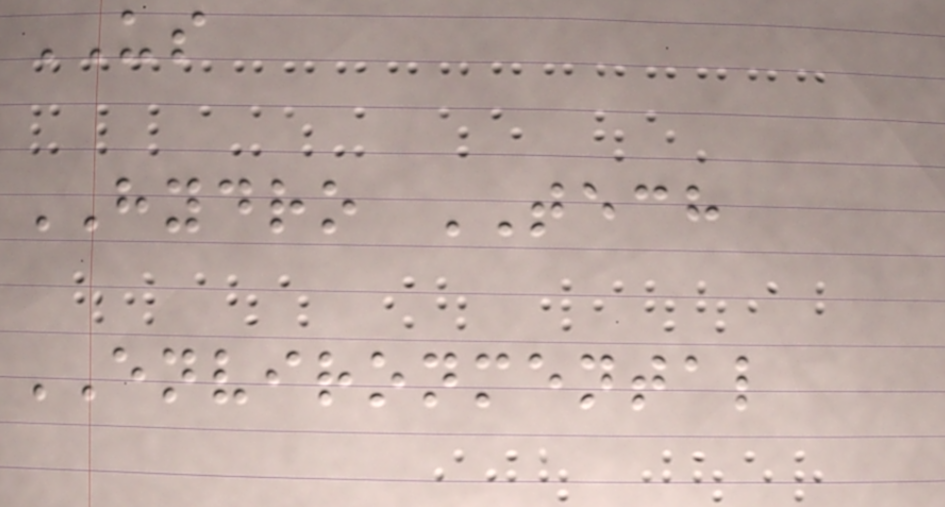US
HYDRO TECH
ENVIRONMENTAL
